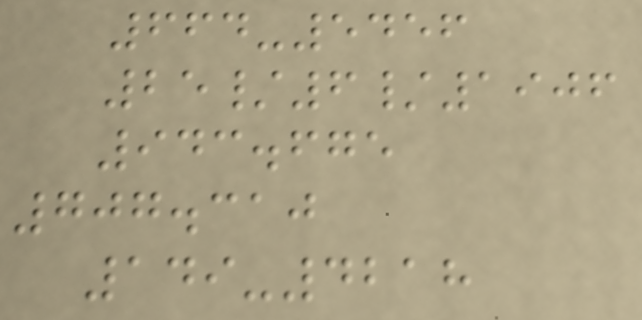664-5456
25/6/1906
943.675
707.310
149-4218
